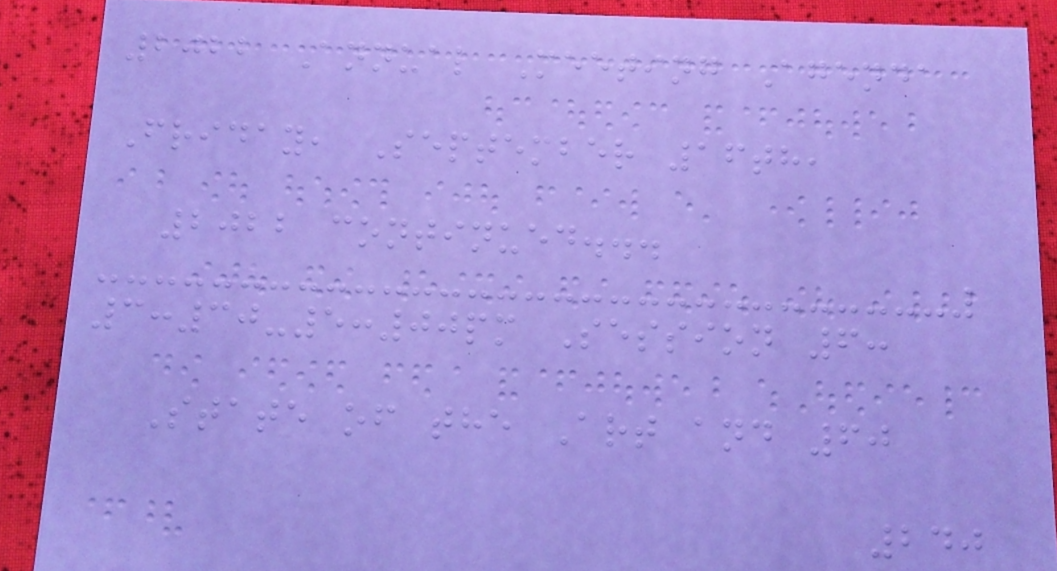2022 Annual Meeting Agenda
Friday, September 16th,
2022 continued...
3:30-5:00pm Session 6:
State of the Art and 60
240
